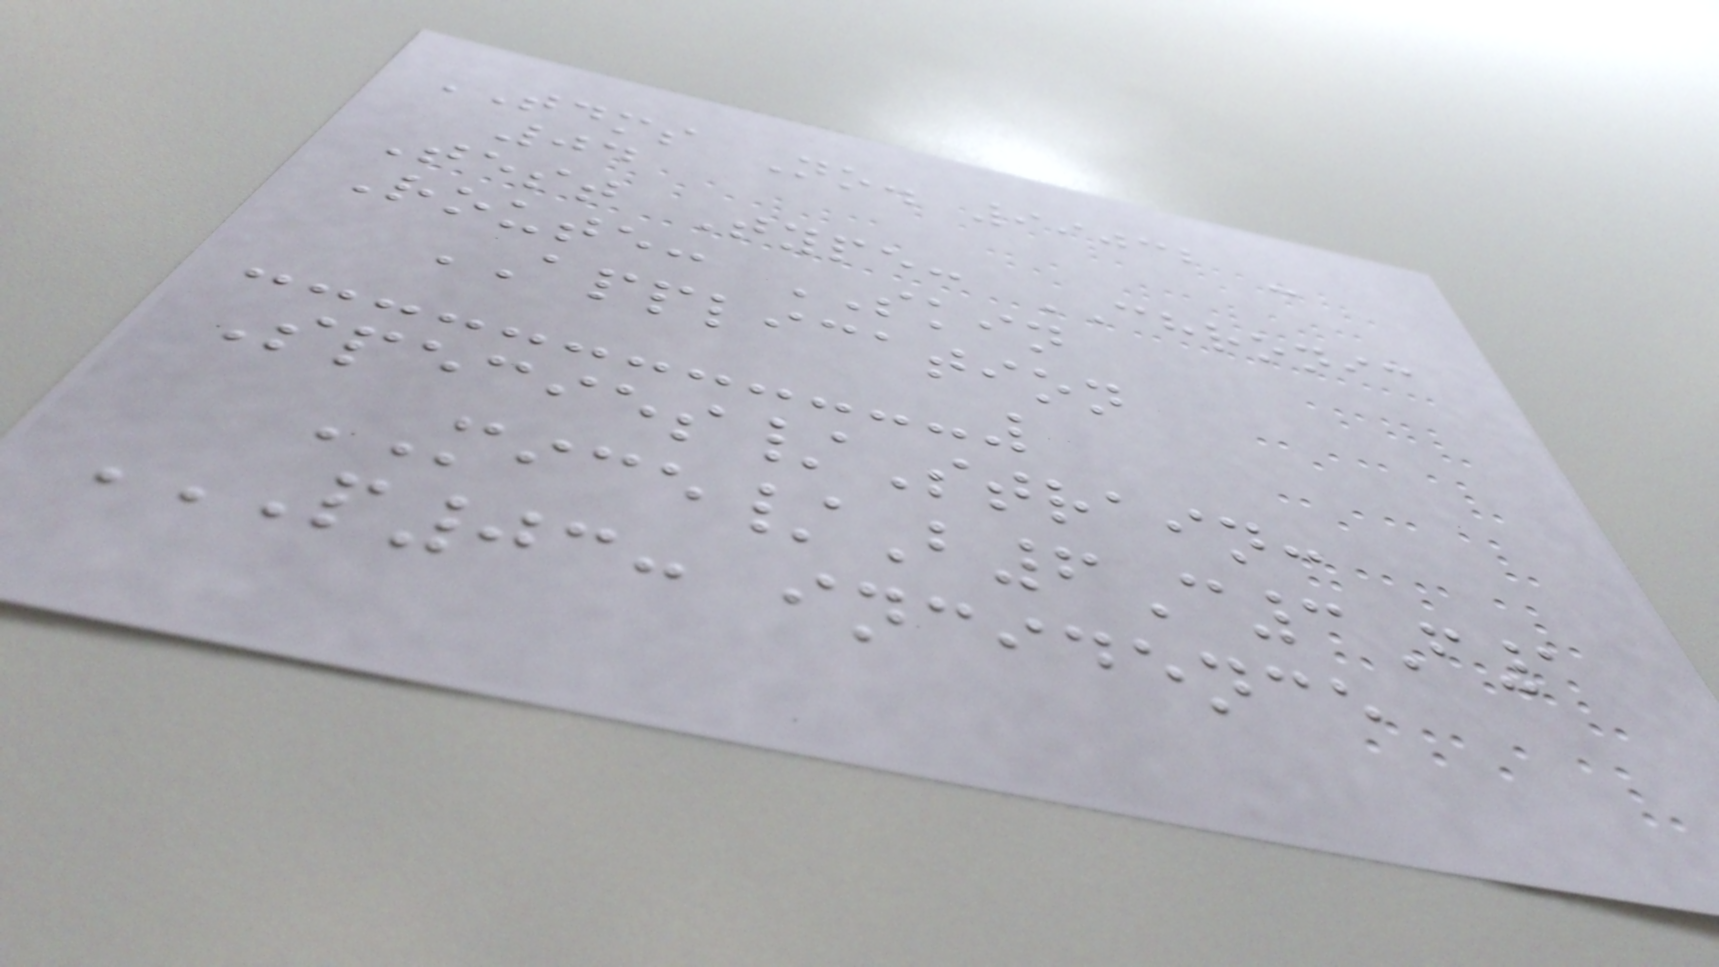TDMS No. 99032 -
04
Test Type: CHRONIC
Route: SKIN
APPLICATION
Species/Strain:
MICE/B6C3F1
P03: INCIDENCE
